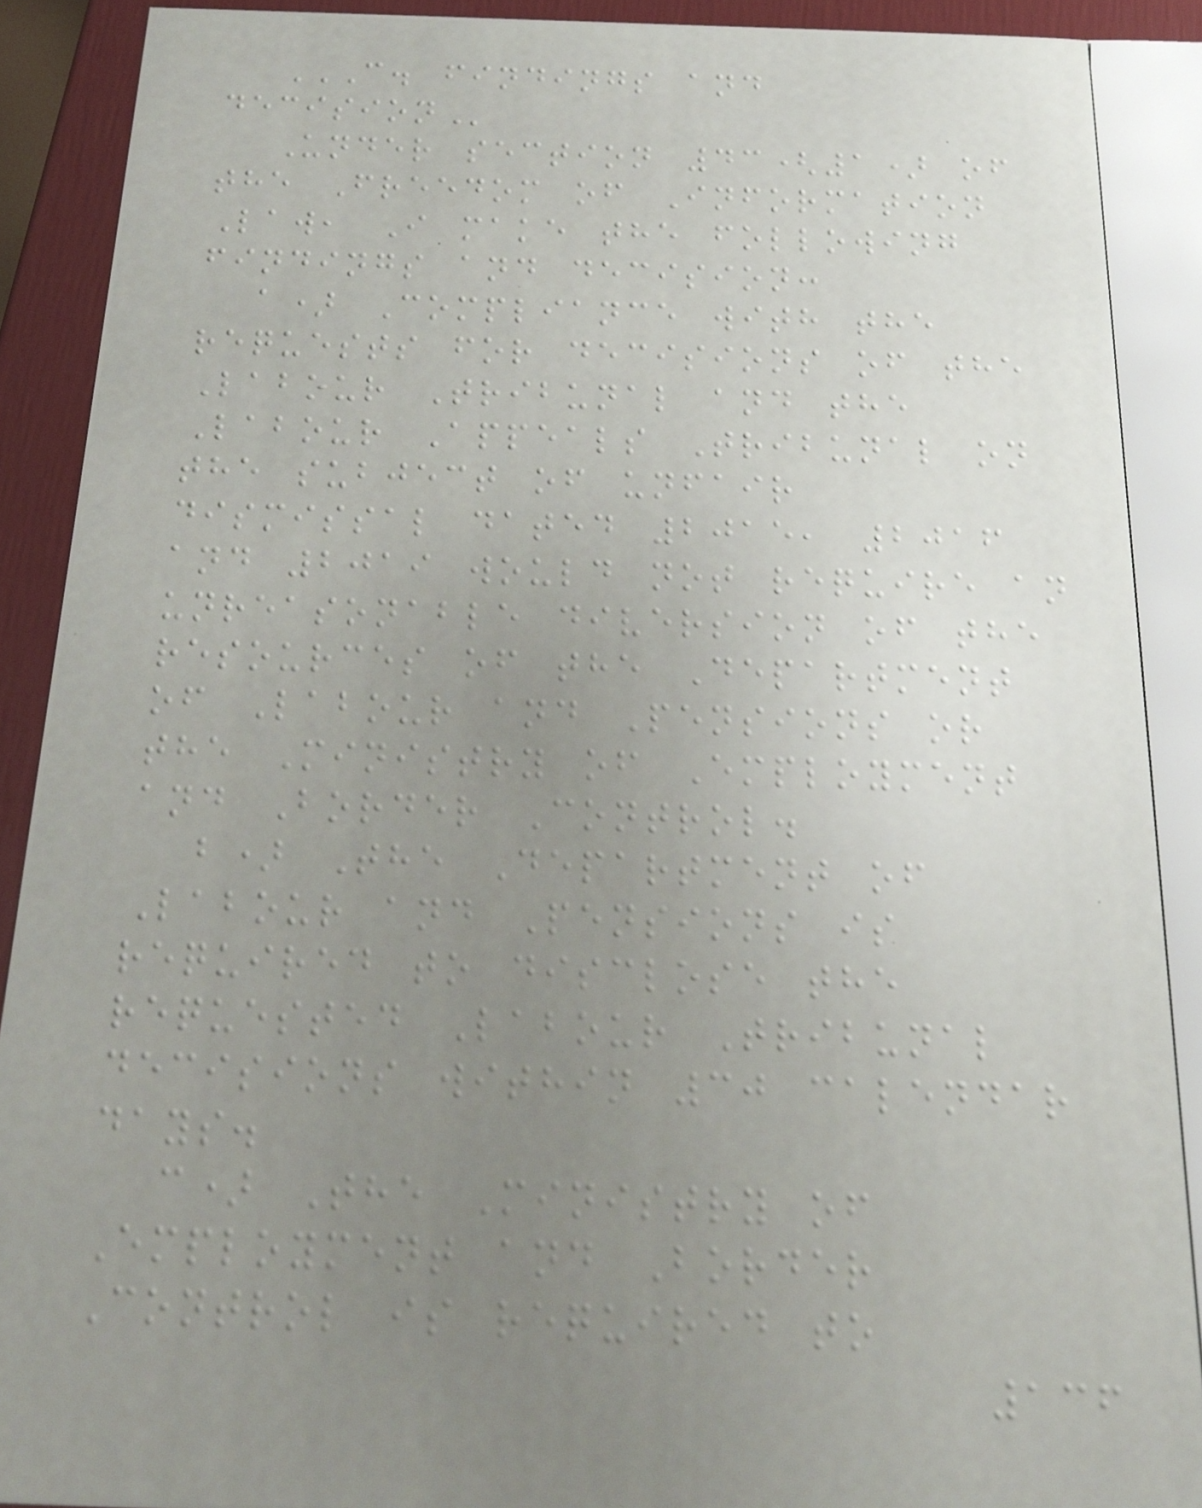C. FINDINGS AND
DECISION
Under section 43(1) of
the Freedom of Information
Law, I make the following
findings and decision:
a) Compliance with the
requests for decisions of the
Labour Tribunal and the
Labour Appeals Tribunal on
the subject of unfair
dismissal dated 2015, 2016
and 2019 would not require an
unreasonable diversion of the
resources of the Department
of Labour and Pensions or
the Ministry of Employment
and Border Control.
b) The Department of
Labour and Pensions is
required to disclose the
requested Labour Tribunal
decisions within 30 calendar
days.
c) The Ministry of
Employment and Border
Control is required to
136
